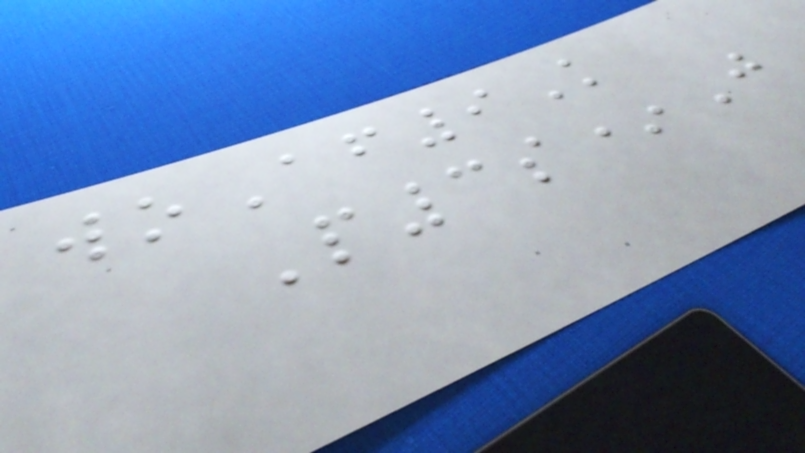woAf9K
P3s*J
